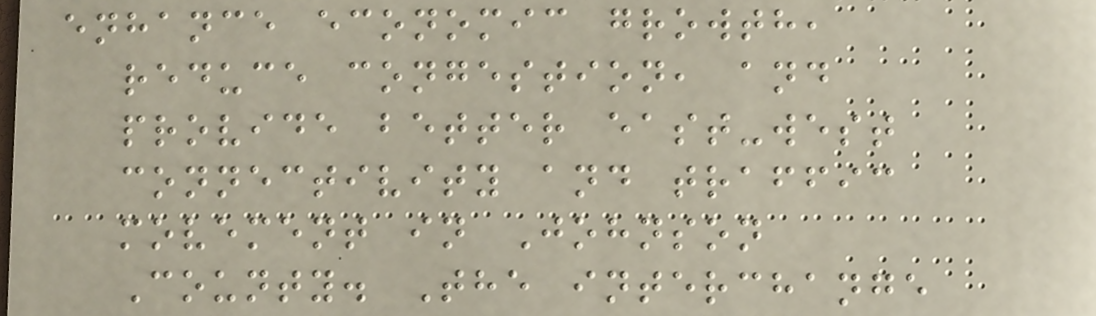enhance economic growth,
reduce congestion, and
provide better east-west
connectivity and traffic
movement in Johnson
County. The interchange
